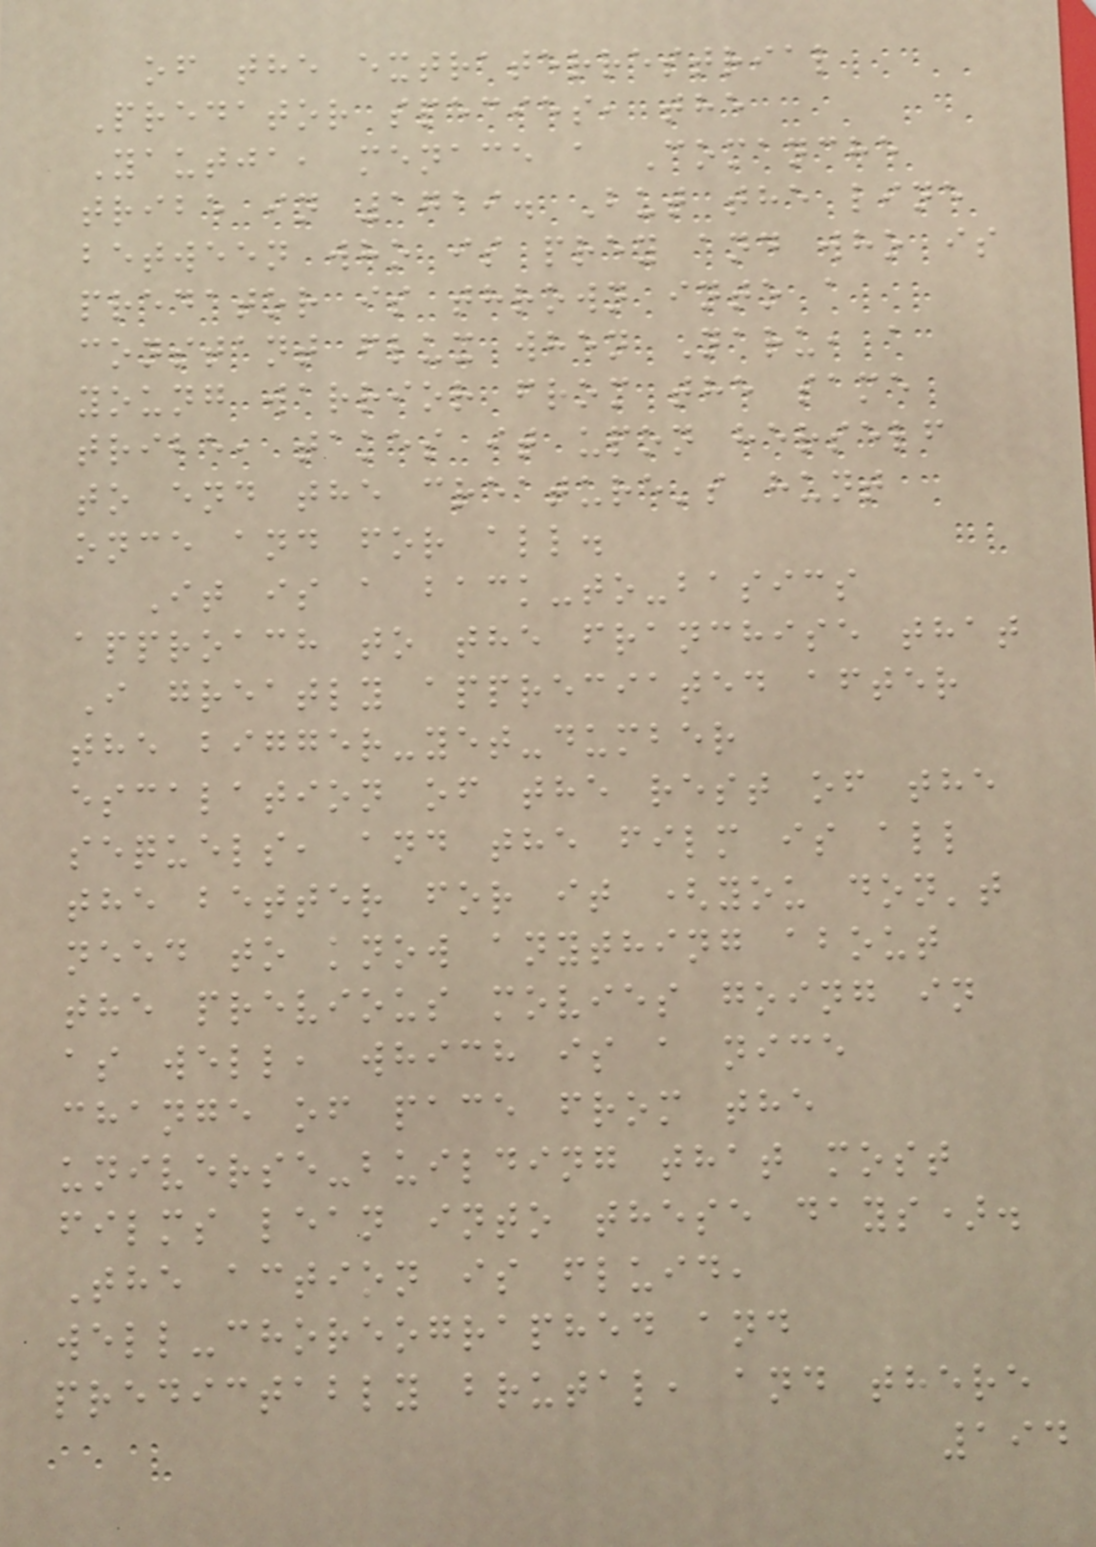of the extraterrestrial
Predator species, the
Yautja, menace a Comanche
tribe in 1719. But the line
between who is prey and who is
predator is thrown into a
constant flux when Naru, a
young warrior from the same
tribe, takes it upon herself
to end the creature's hunt
once and for all.
It is a back-to-basics
approach to the franchise that
I greatly appreciated after
the bigger-yet-dumber
escalation of the rest of the
sequels, and the film is all
the better for it (you don't
need to know anything about
the previous movies going in
as well, which is a nice
change of pace from the
universe-building that most
films lean into these days).
The action is fluid,
well-choreographed and
predictably brutal, and there
194
